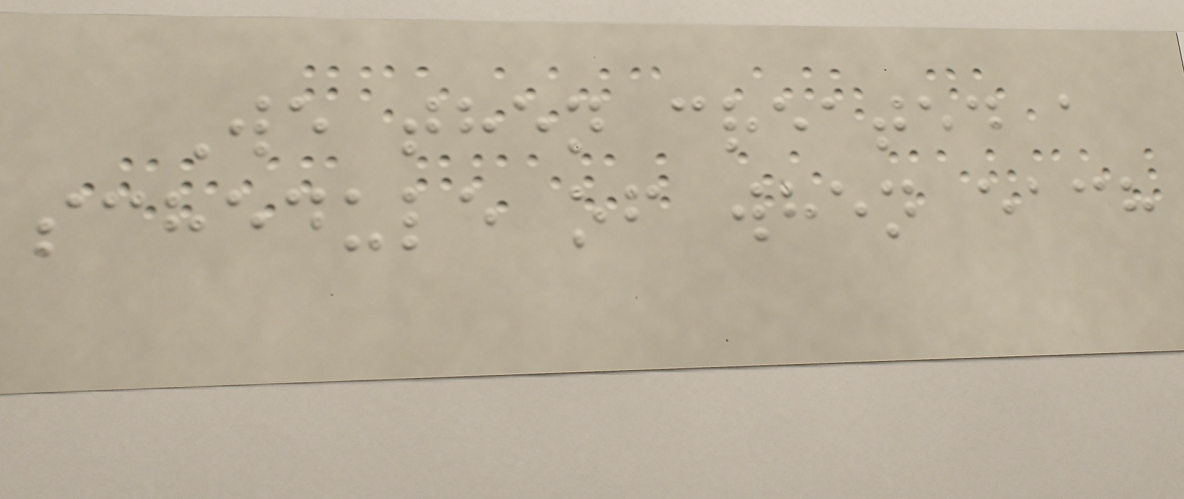We then created a
schedule of when each
